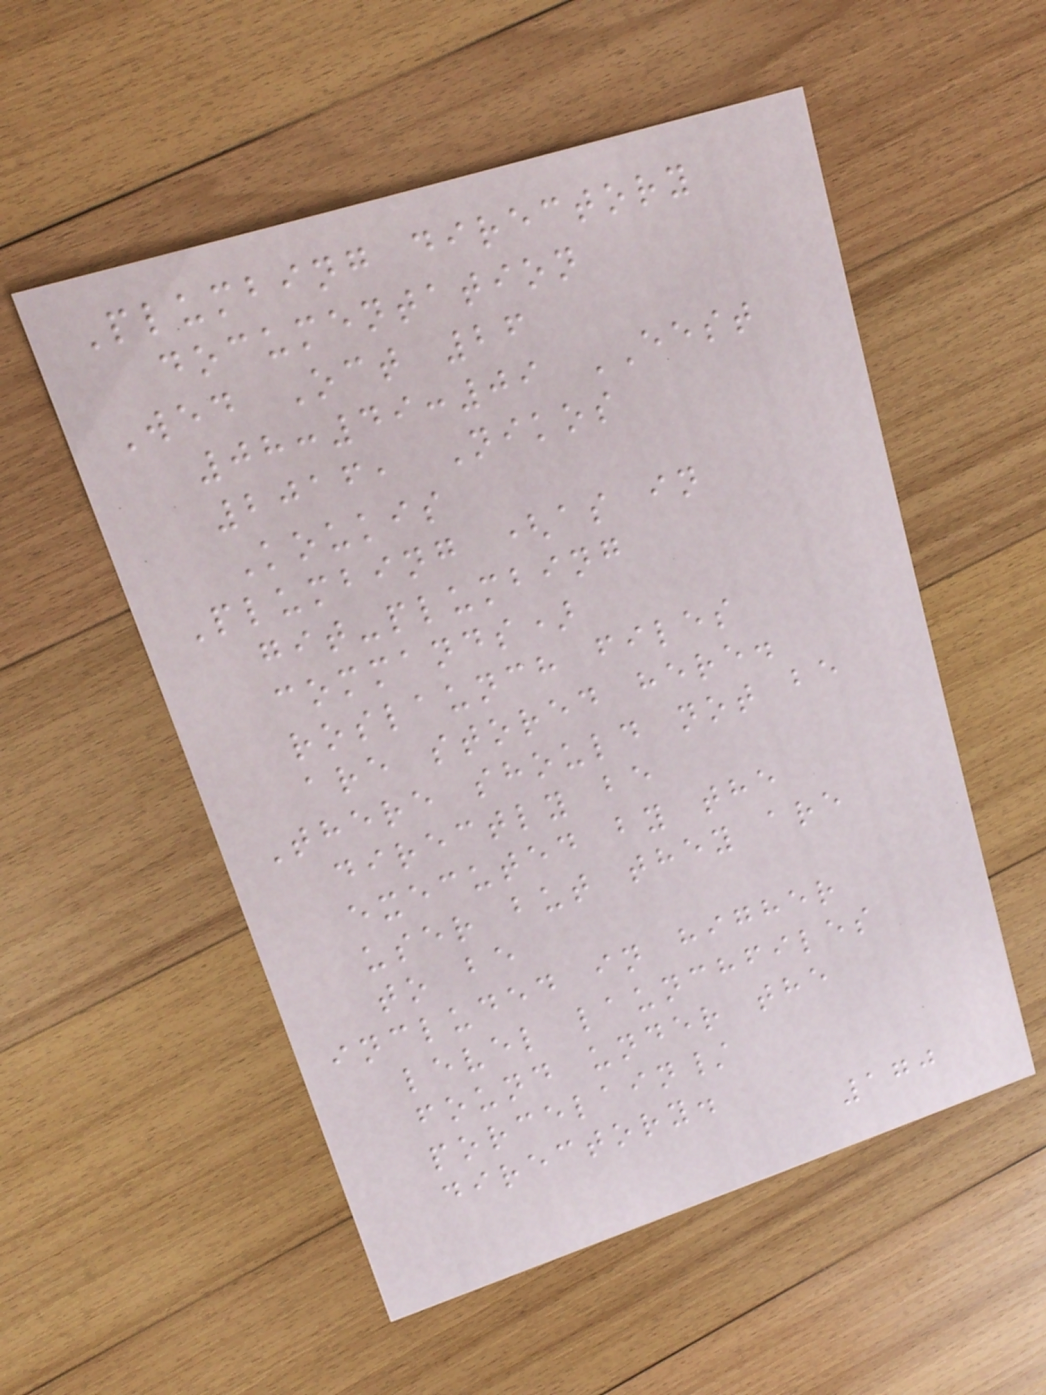Plumbing directory
documentation
Wed Oct 26
08:49:09 EEST
2016, Nikos
Koukis
Plumbing (as in
git-plumbing
commands)
roslaunch files
are stored here.
There should not be
directly be
executed by the
user but they are
to be
included in higher
level launchfiles
found under the
porcelain/
directory.
170
